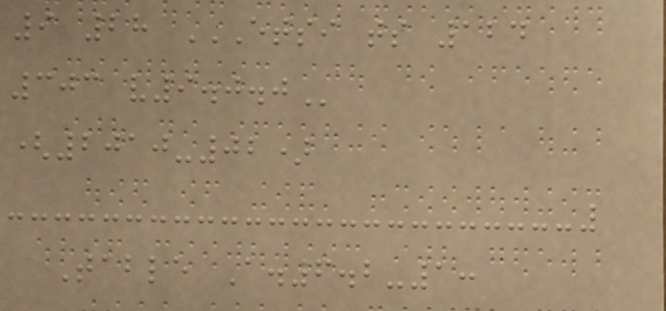9 28 ETSI TS 124
303 V9.0.0
(2010-02)
Table A.6.2-1:
